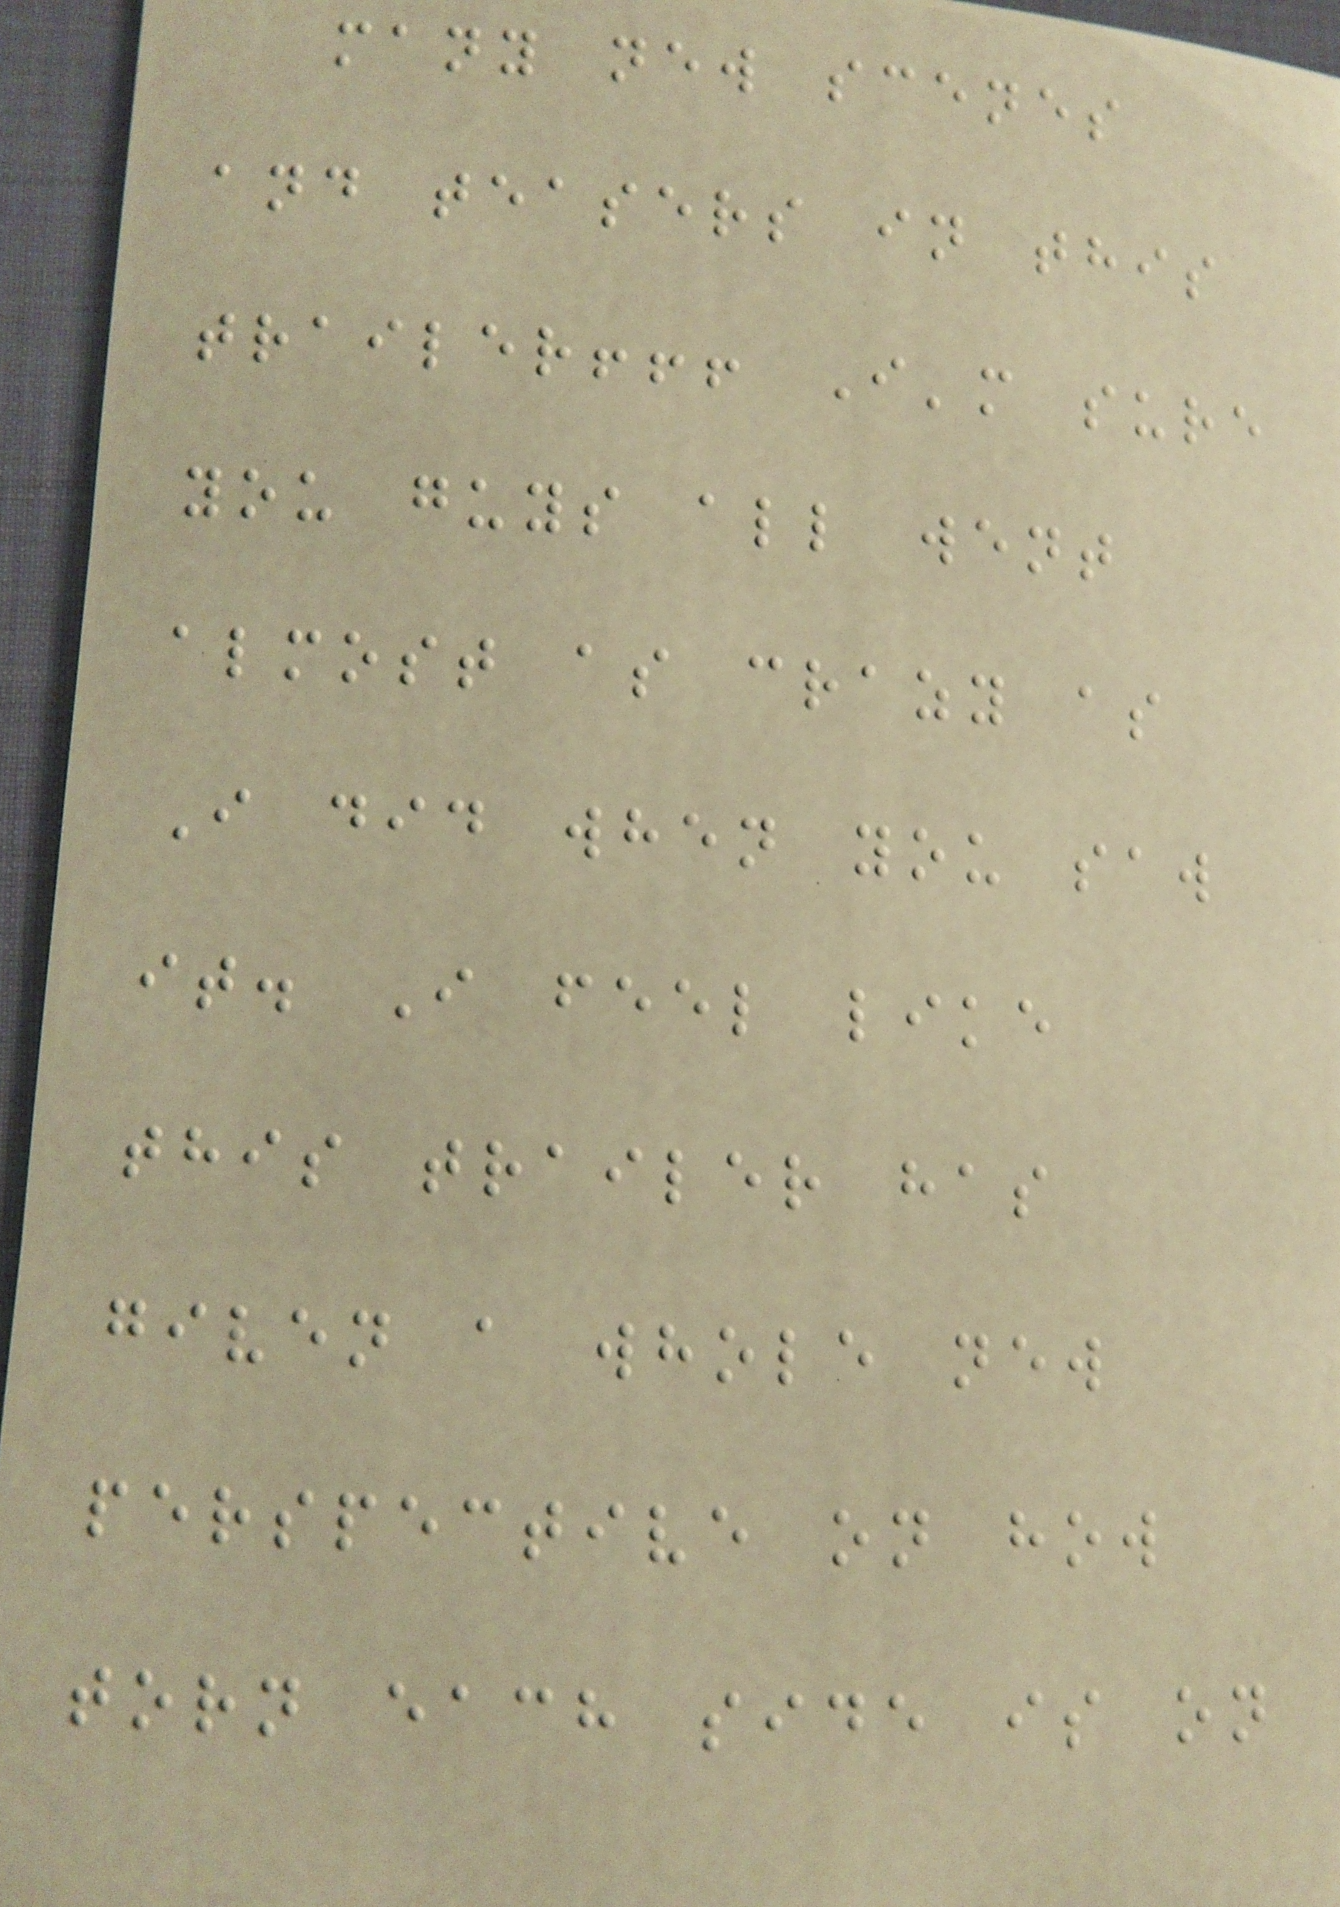many new scenes
and teasers in this
trailer!!! I'm sure
you guys all went
almost as crazy as
I did when you saw
it. I feel like
this trailer has
given a whole new
perspective on how
torn each side is on
